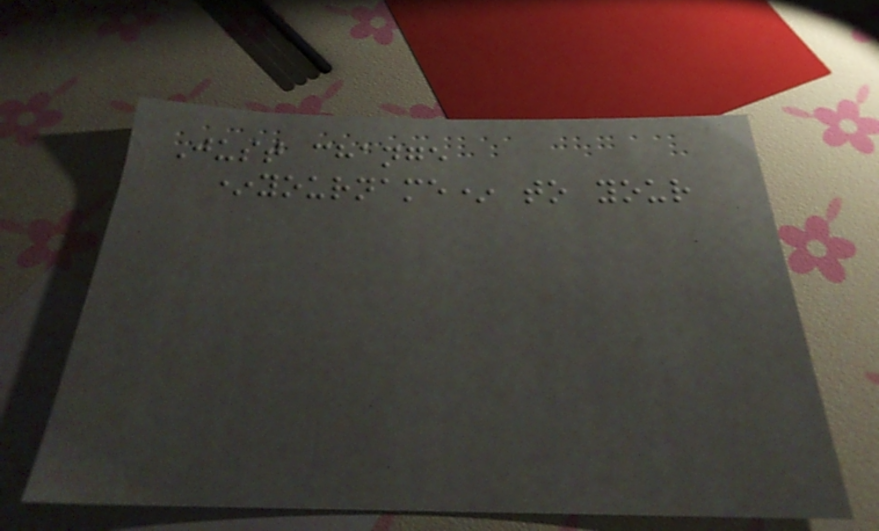Just change
*yourname* to your
